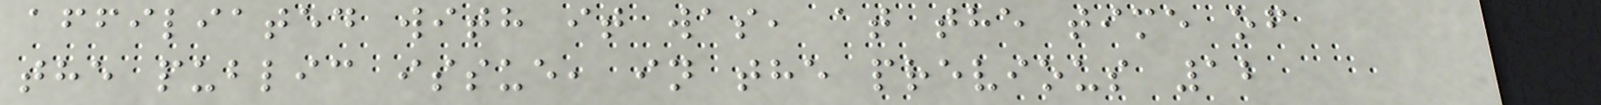affiliated with it was, at the time of
the public issue, in the previous 12
